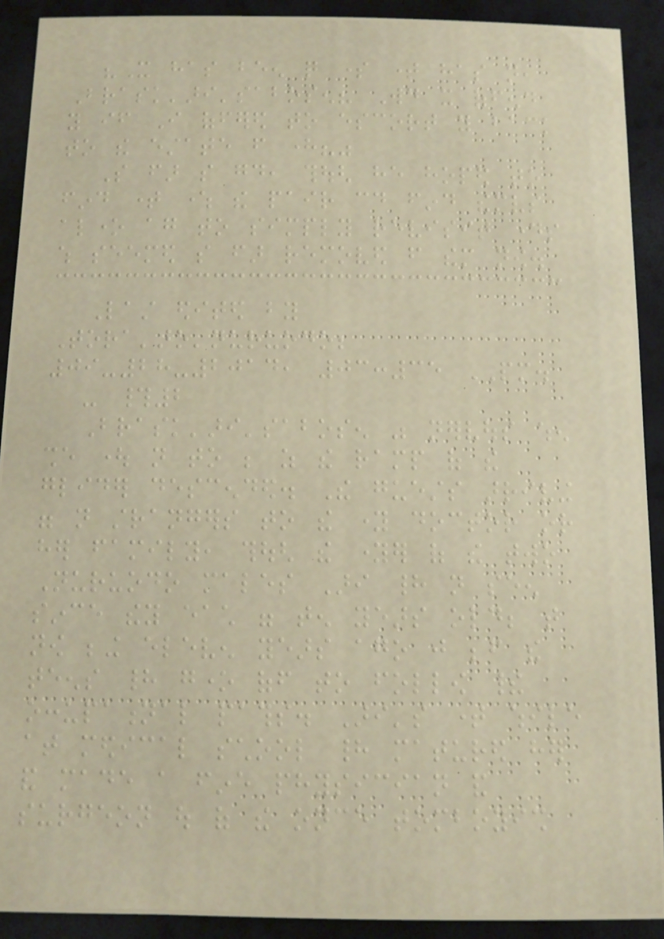"It has been quite some time has not,
Brask'ari'sabosen? Would it offend
you if I offered to escort you back
to the estate from here?"
So far so good, though he hoped to
find time where the pair could find themselves
alone again to simply revisit days
which seemed so far removed from them now.
Last edited by
Tora'aro'nuruodo;
09-28-2014, 03:35 PM.
- #2
Brask'ari'sabosen was nervous when
she ought not to be as the ramp of the
glider descended. The guests arriving
were not strangers to the young doctor or
her family, though the younger of the two
Nuruodo males Ari had not seen
since they each were ten years old; that
now being eleven years ago just before the
teens had gone off to follow their
occupational paths. Ari's time while
at medical school had matured her
and made a fine physician and
surgeon out of the once tomboyish
